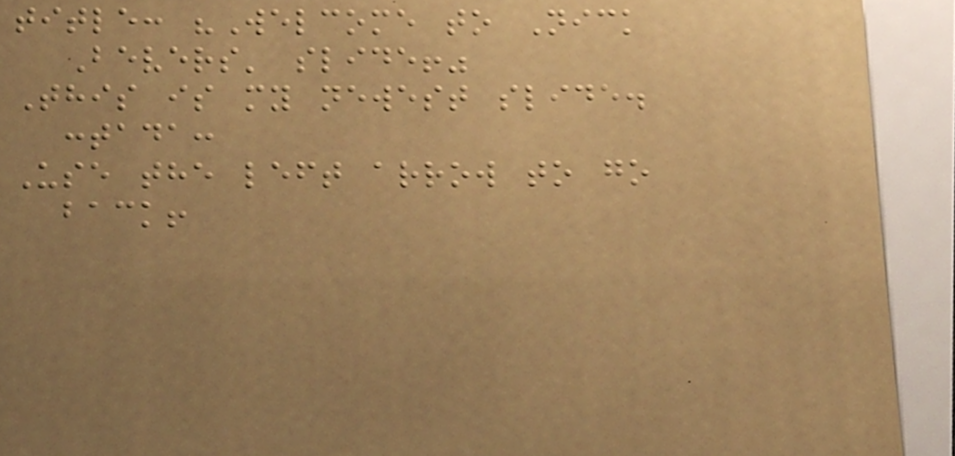title: "Welcome to Nick
Bevers' slide!"
This is my newest slide.
:tada:
Use the left arrow to go
back!
